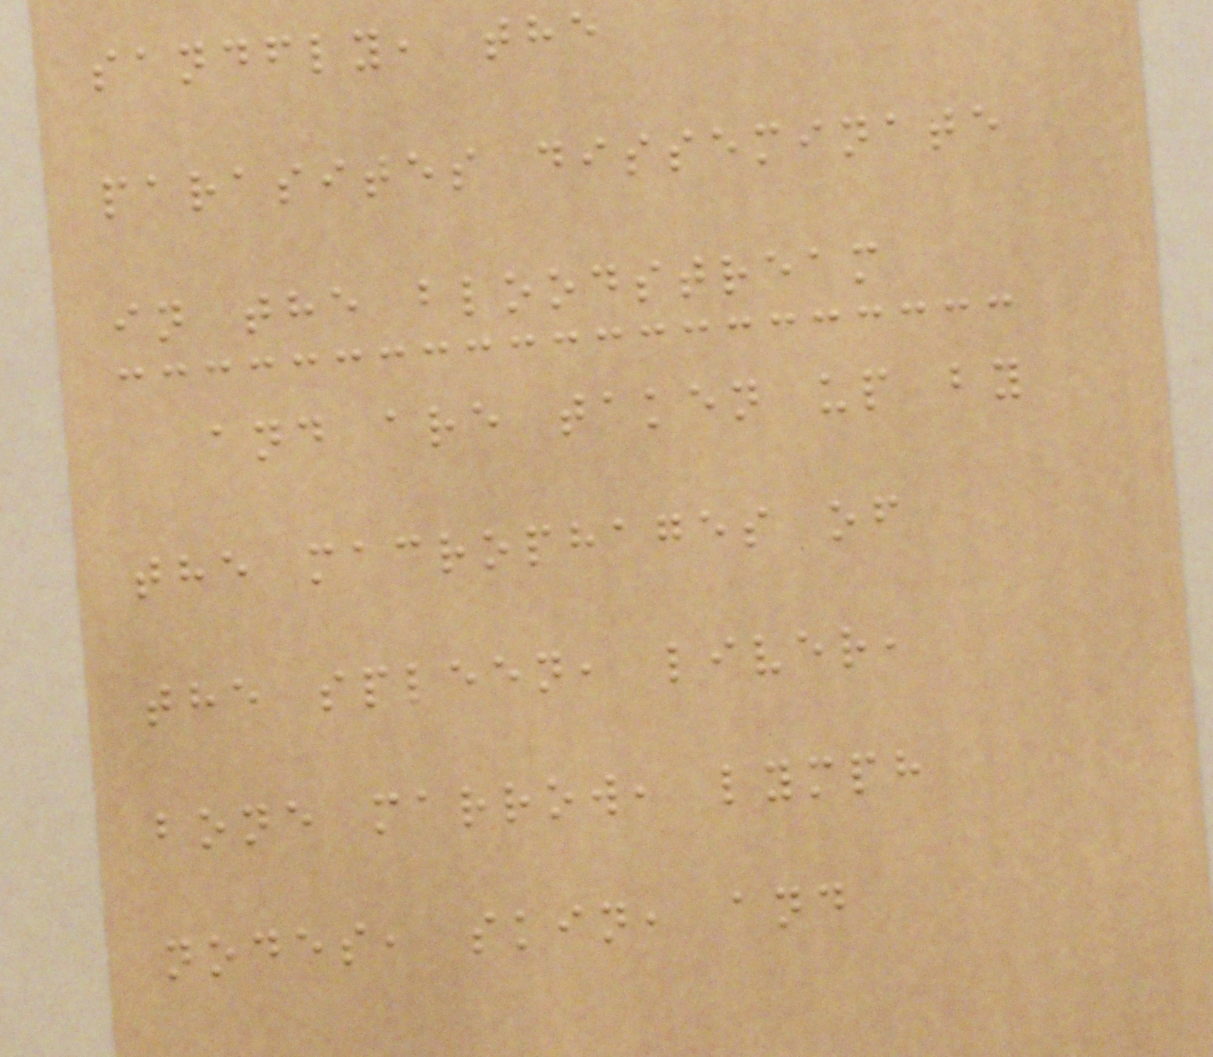sandfly, the
parasites disseminate
in the bloodstream
and are taken up by
the macrophages of
the spleen, liver,
bone marrow, lymph
nodes, skin, and
